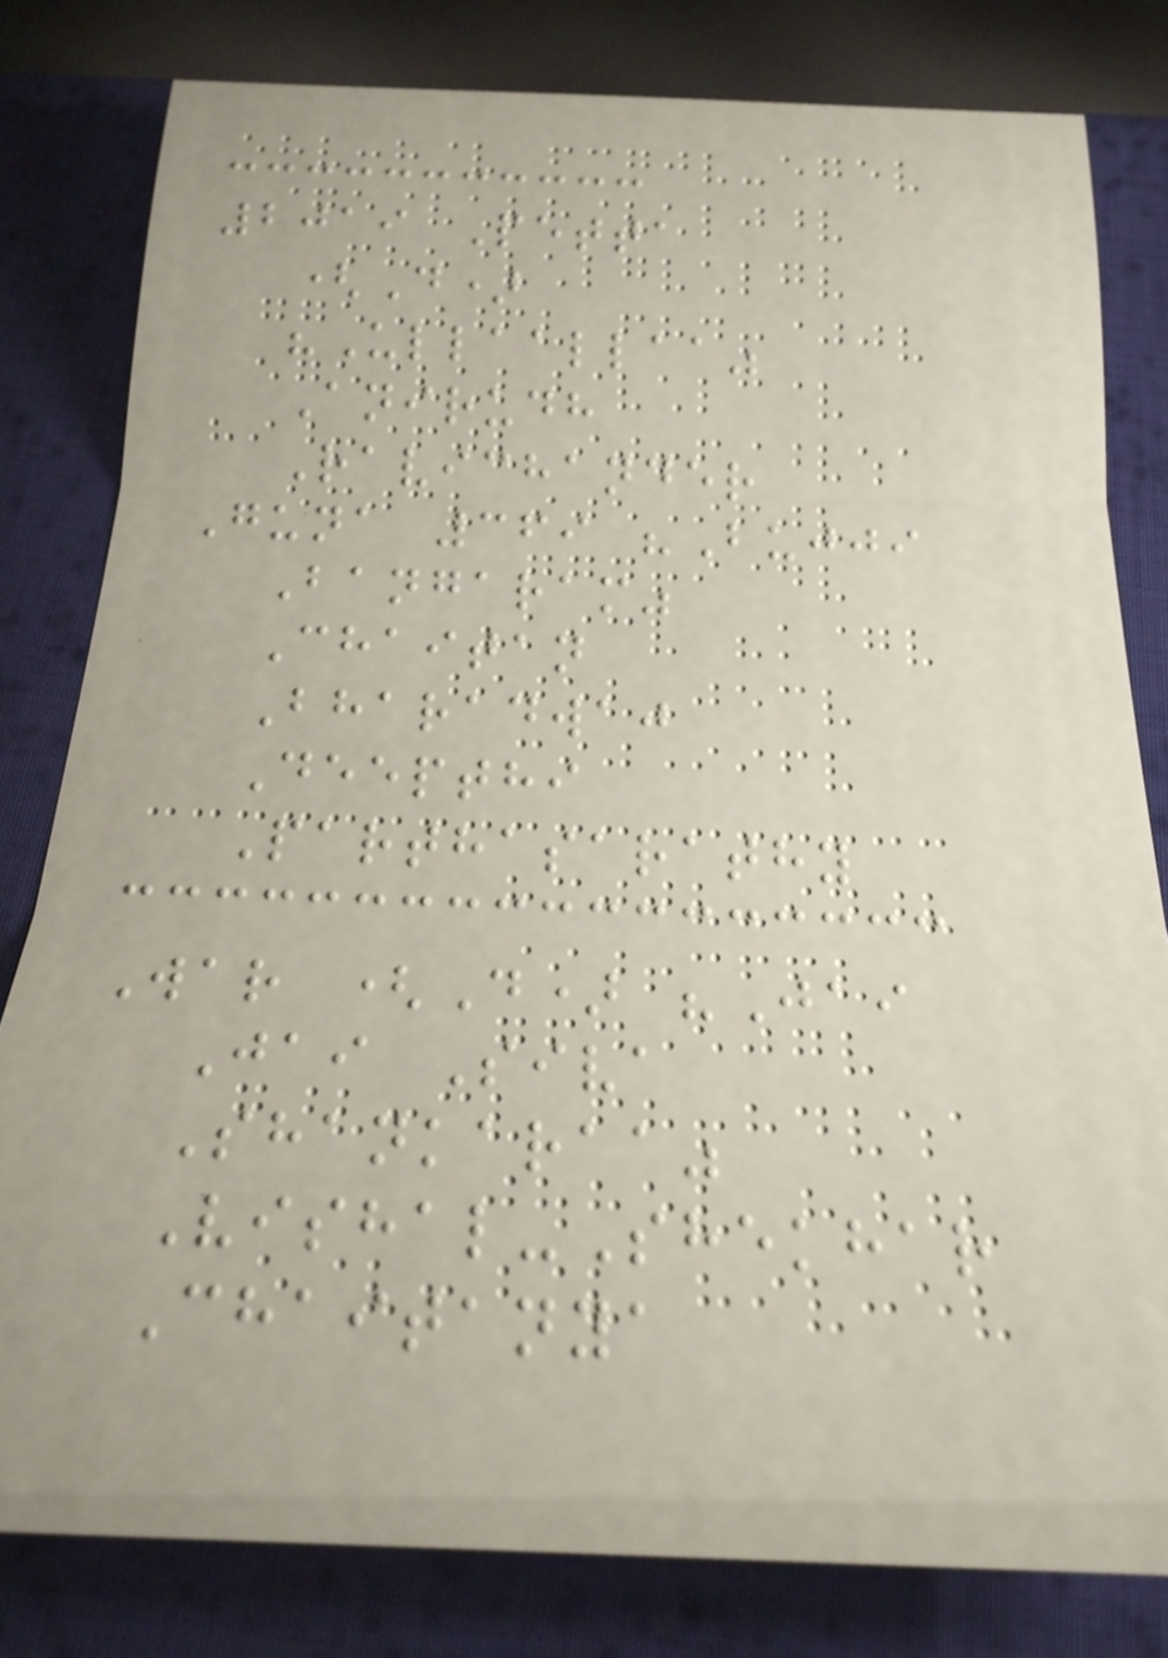2019 Petta
(D)
"Ullaallaa"
Anirudh
Ravichander
Guna 369 "Bujji
Bangaram"
Chaitan
Bharadwaj
Deepthi
Parthasarathy
War (D) "Jai
Jai Siva
Shankaraa"
Vishal-Shekhar
Chaitanya
